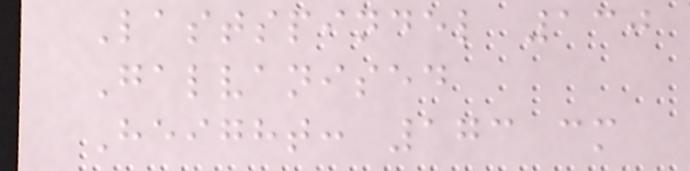Lastspindel 130
Galvanised
Height: 173 cm
